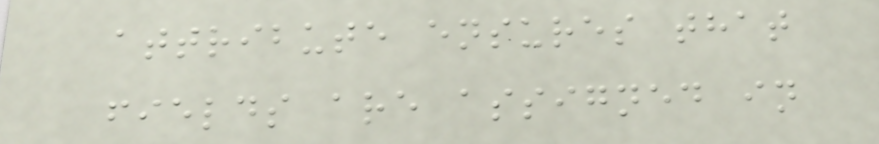attribute ensures that
fields are assigned in
